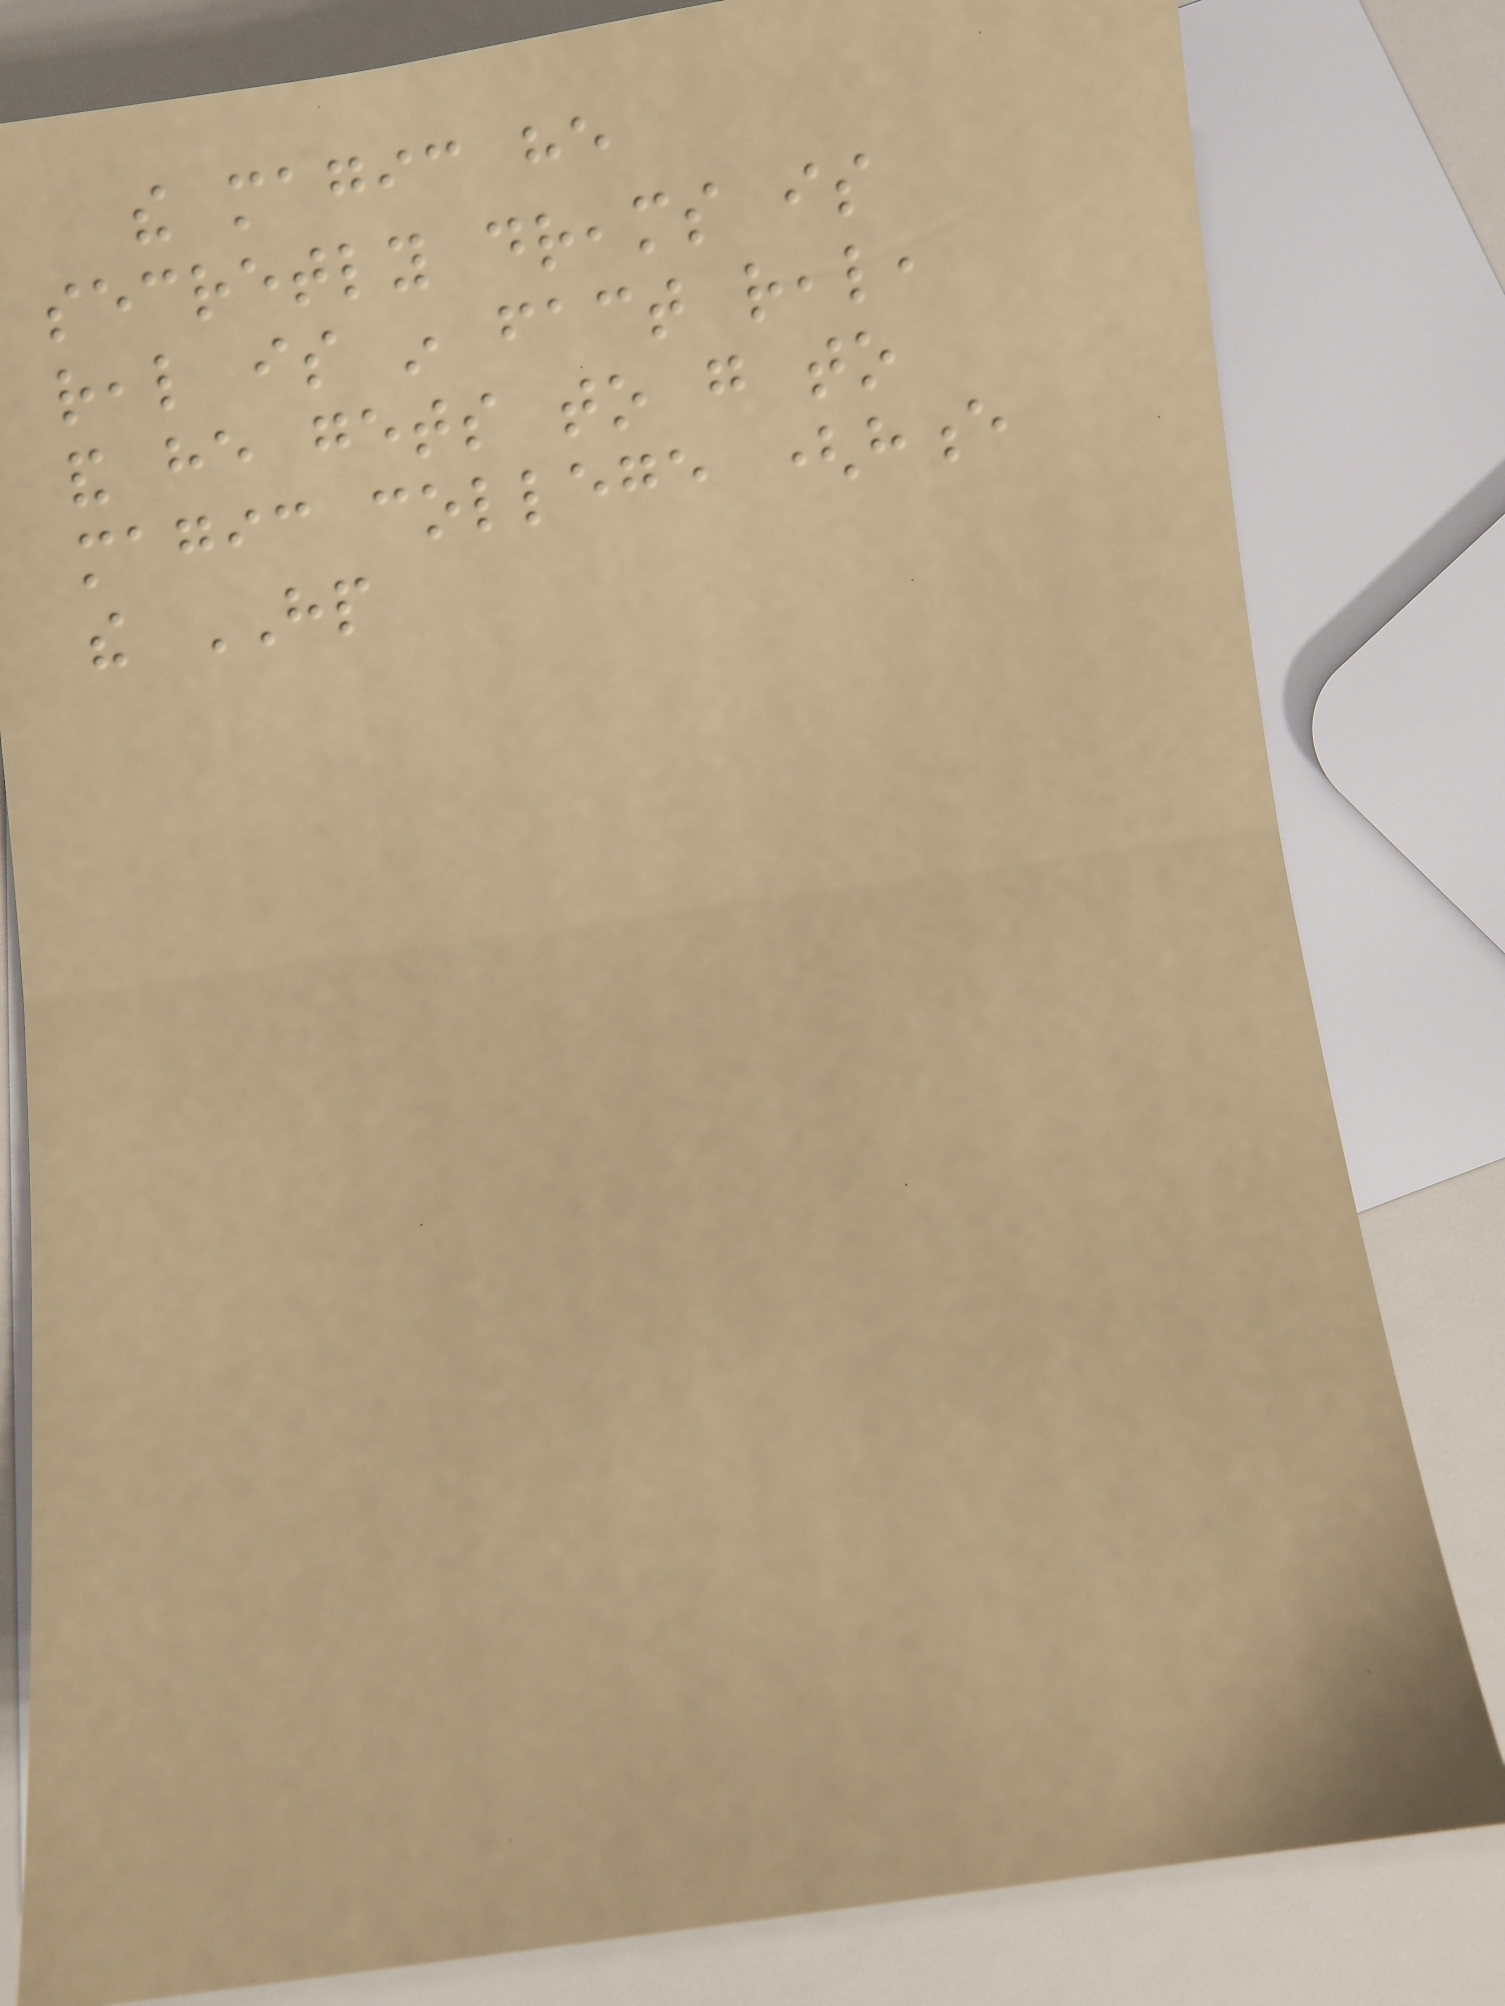the magic he
secretly dreams is
real is in fact real,
and he gets to go to
magic college (hence
the HP
